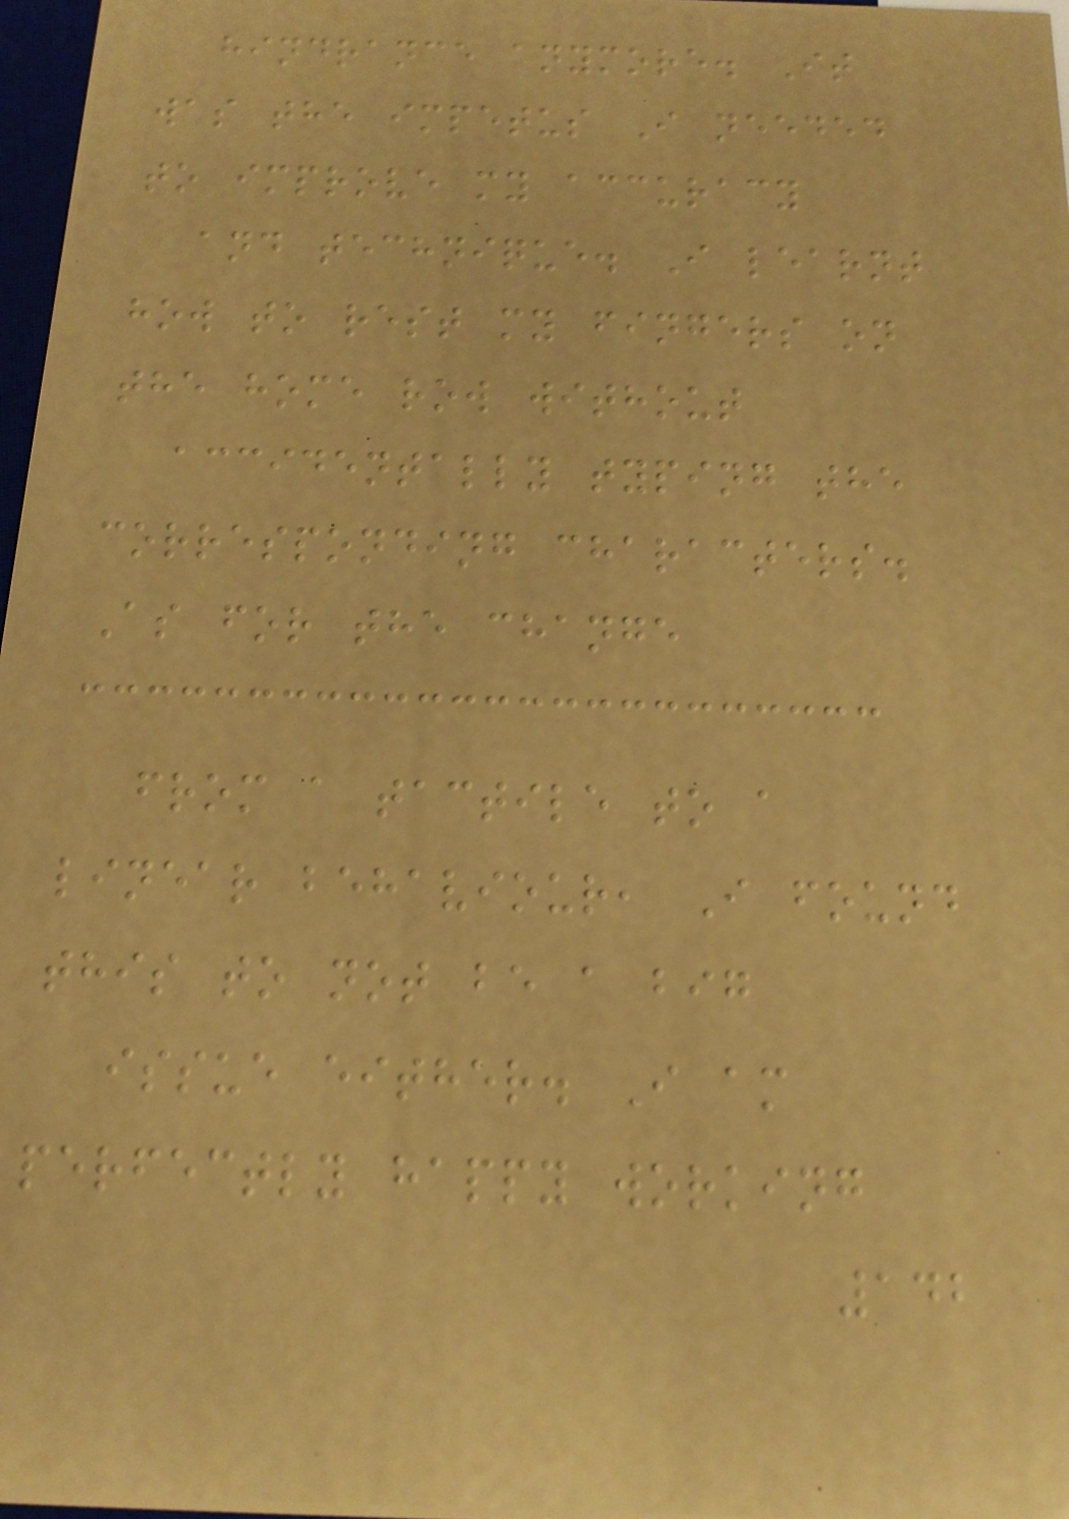hindrance anymore. It
was the impetus I needed
to improve my accuracy
and technique. I learnt
how to rest my fingers on
the home row without
accidentally typing the
corresponding characters.
As for the change
from a tactile to a
linear behaviour, I found
this to not be a big
issue either. I am
perfectly happy working
142
